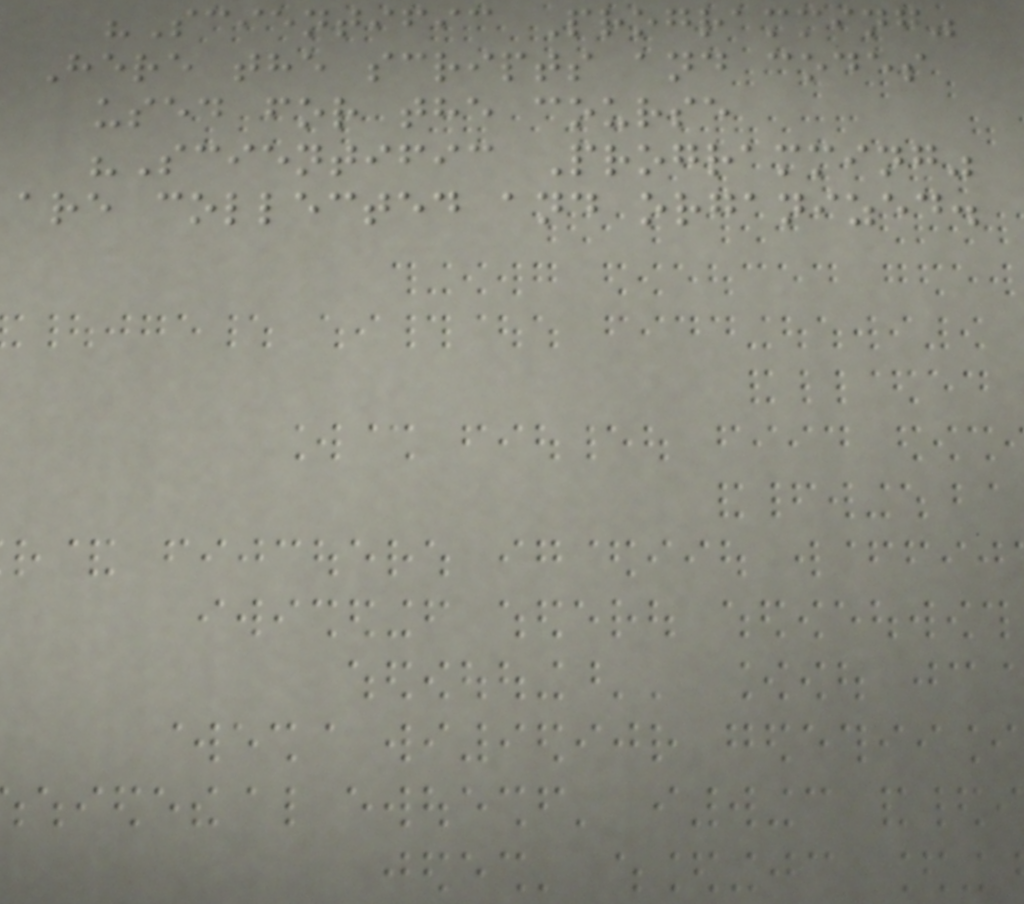"Scientific Programming"
Here the scripts and codes
used for the course
"Scientific Programming"
are collected and organized.
